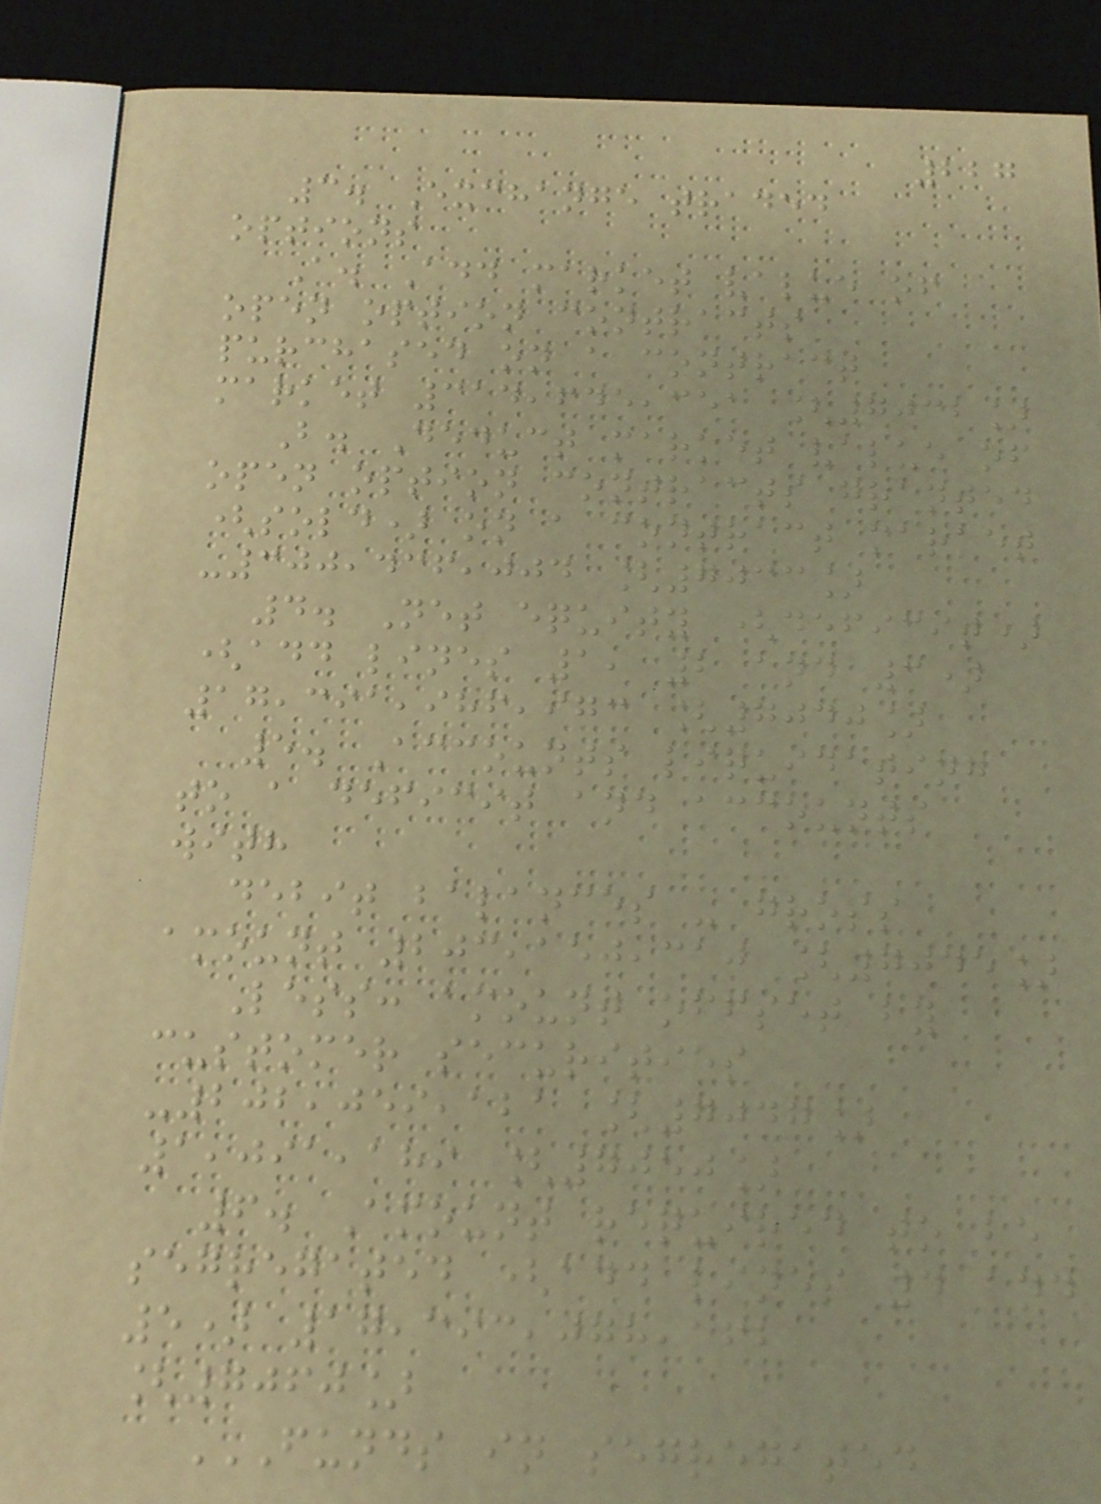227
3. Exchange traded
options
A. Add market value of
open option contracts
purchased on a contract
market 314,645,351 [7032]
B. Deduct market value of
open option contracts granted
(sold) on a contract market
-300,436,004 [7033]
4. Net equity (deficit)
(add lines 1, 2 and 3)
17,391,986,973 [7040]
5. Accounts liquidating
to a deficit and accounts
with
debit balances - gross
amount 203,150,310 [7045]
Less: amount offset by
customer securities
-202,059,121 [7047]
1,091,189 [7050]
6. Amount required to be
segregated (add lines 4 and
5) 17,393,078,162
[7060]
FUNDS IN SEGREGATED
